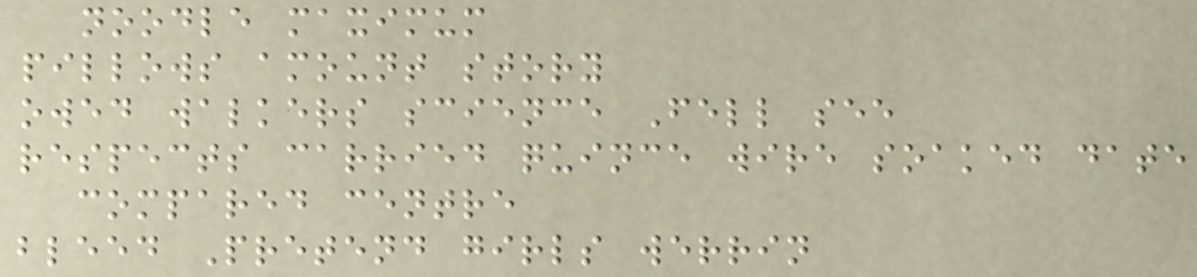noodle maximum
pillows amount story
owed walkers science Fell see
respects carried quince wire soaked date
compared centre
bleed Pretend girls werrin
